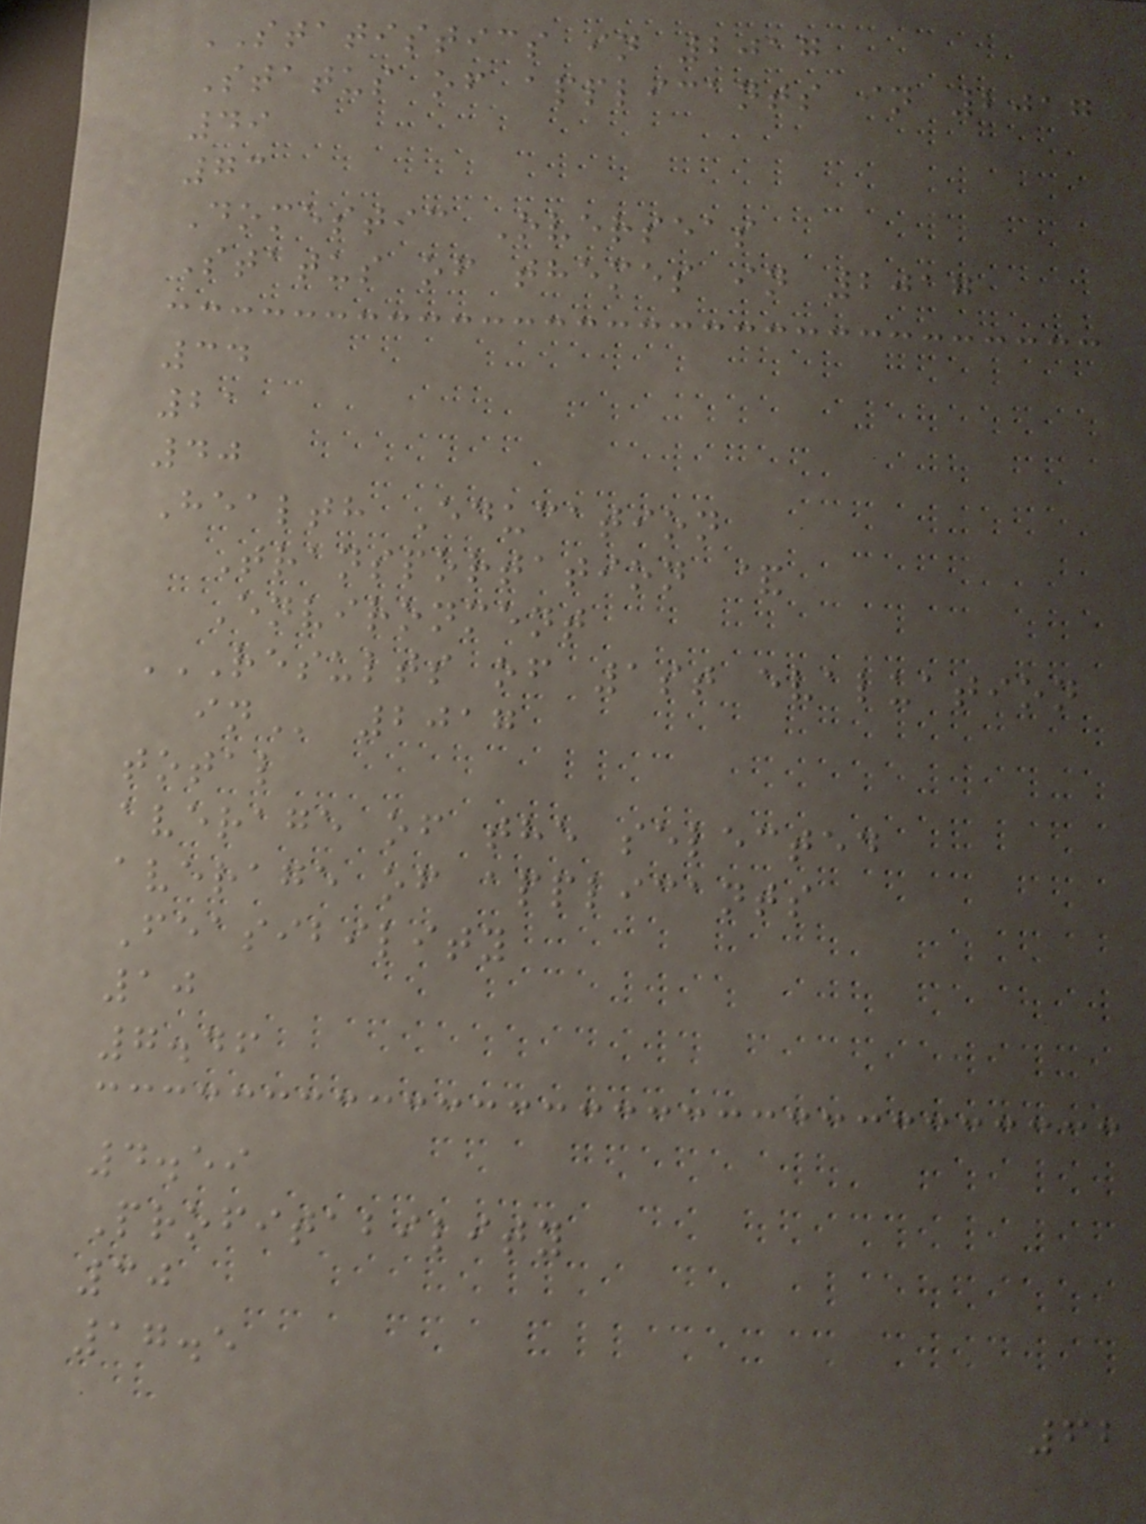STATISTICS in 2017
Status of applicants in 2017
49
73
Domestic Overseas
Status of themes in 2017
34
21
40
Health Education
Transportation &
Environment
RESULTS OF 1ST EVALUATION
IN 2017
total
average of the selected
average of applicants
Feasibility
10
7.46
4.59
Profitability
30
17.5
62
